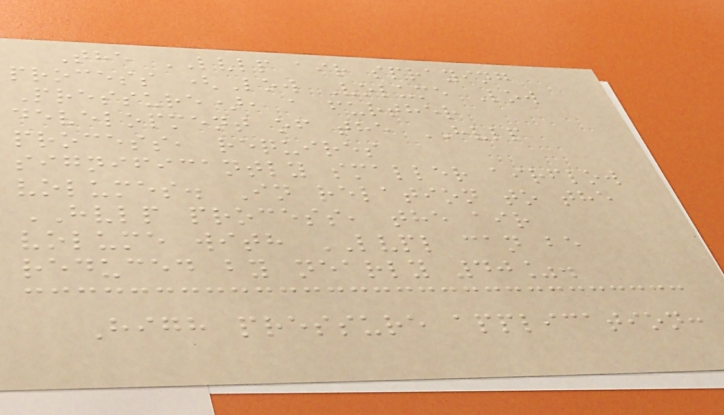The LVLP air spraying
process (Low Volume Low
Pressure), a further
development of the HVLP
process, requires
significantly smaller airflow
volumes. In relation to the
HVLP process, the air
volume with LVPL can be
reduced by nearly 40%.
High pressure application:
